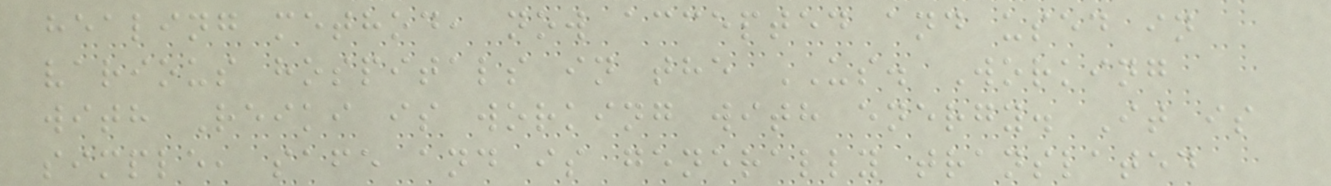healing method, now accepted and used in
various hospitals in the US. Working
with Reiki is working with energy. It is
simple, safe and is generally translated
